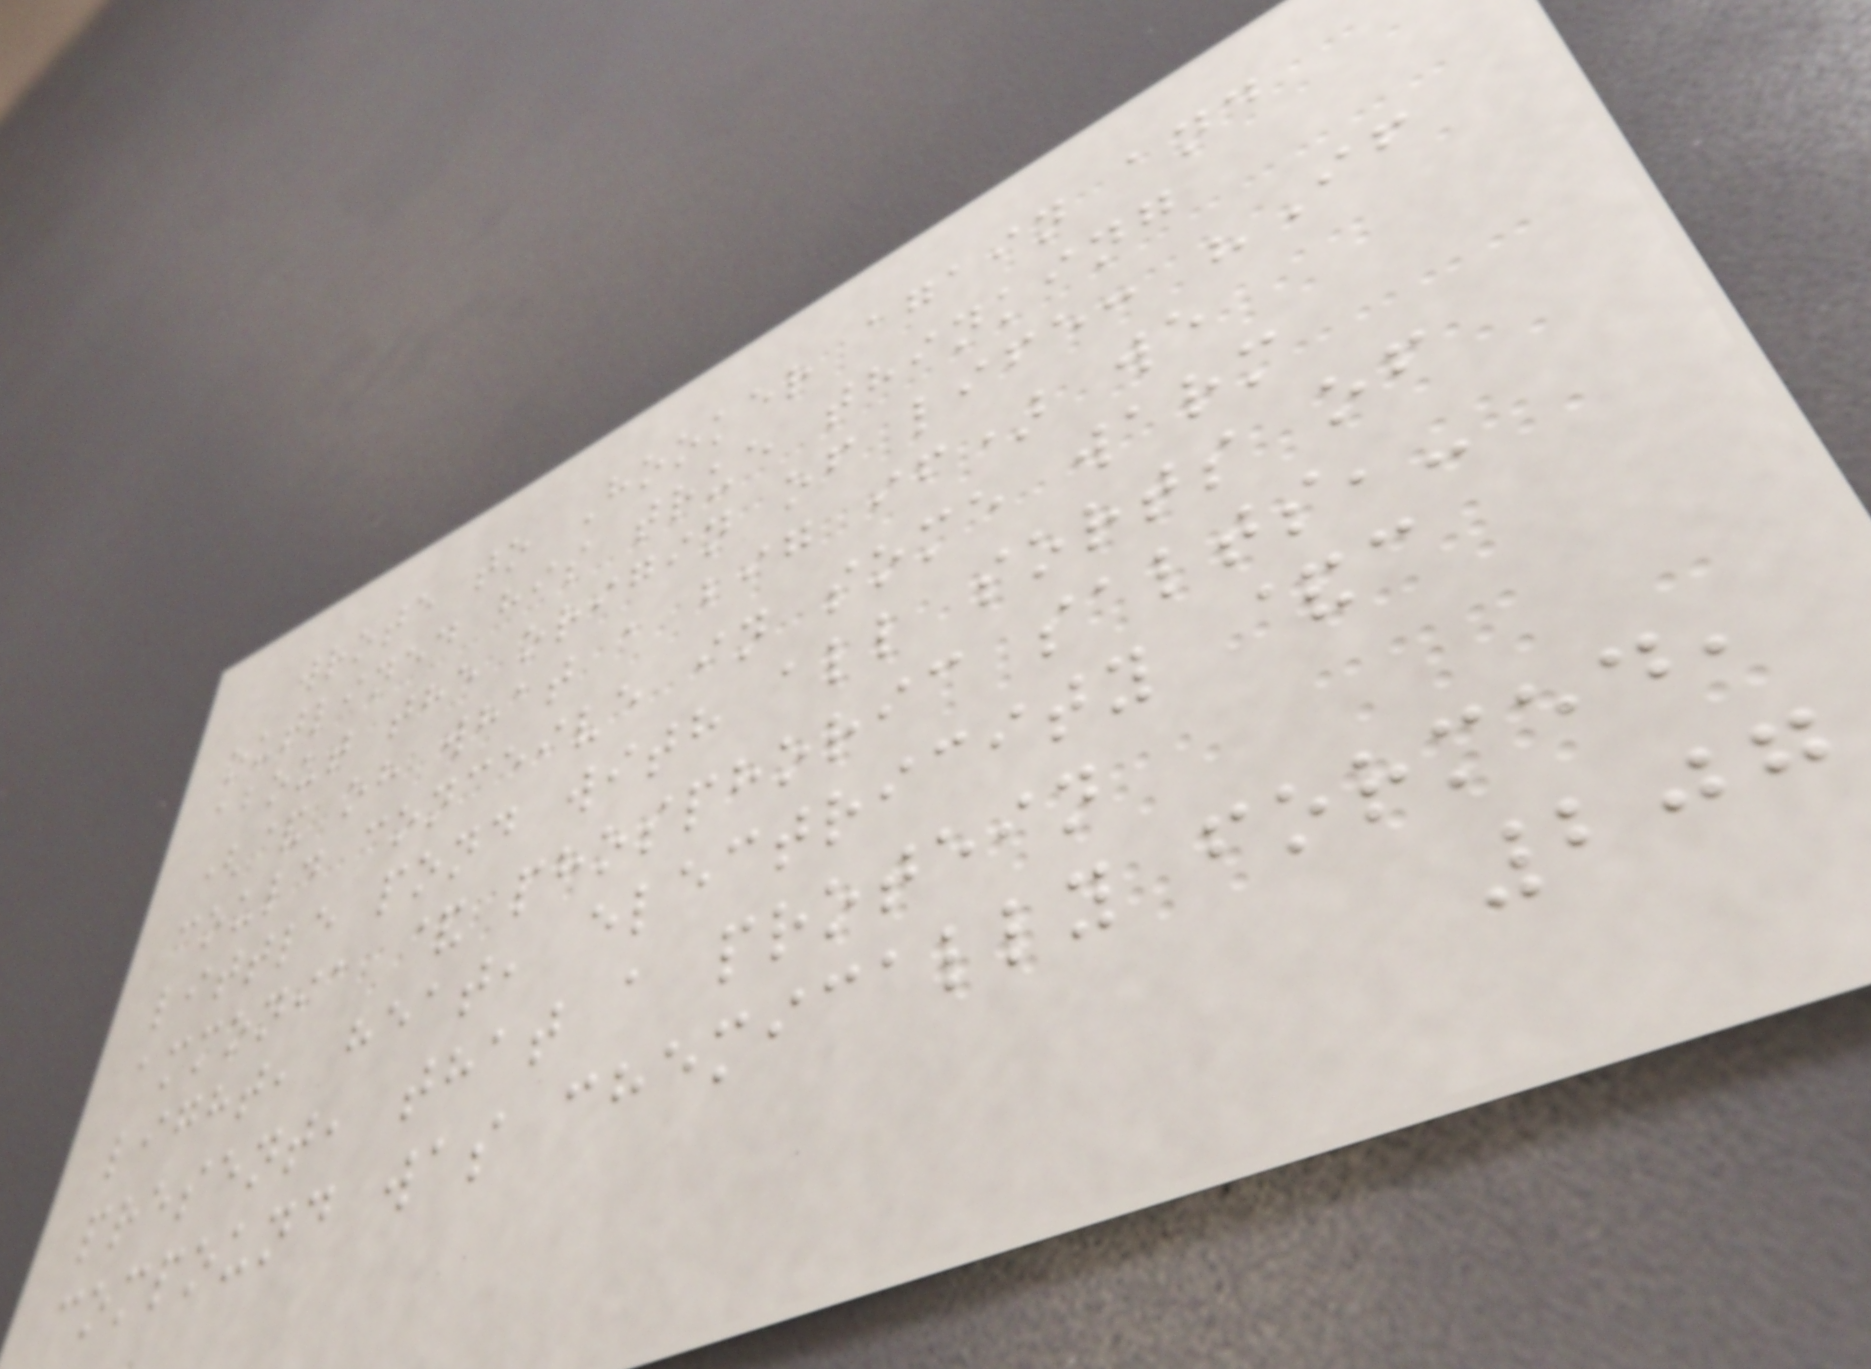wrote to Hooker again and
outlined his true thinking
about the origin of life: "If
(& oh what a big if) we
could conceive in some warm
little pond with all sorts of
ammonia & phosphoric salts,-
light, heat, electricity &c
present, that a protein
compound was chemically formed,
207
